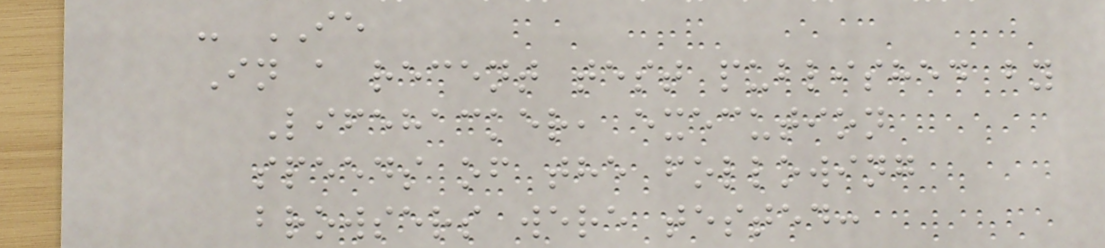- IE
In a recent test published by
Lifehacker, execution
speeds of the following
browsers were tested:
